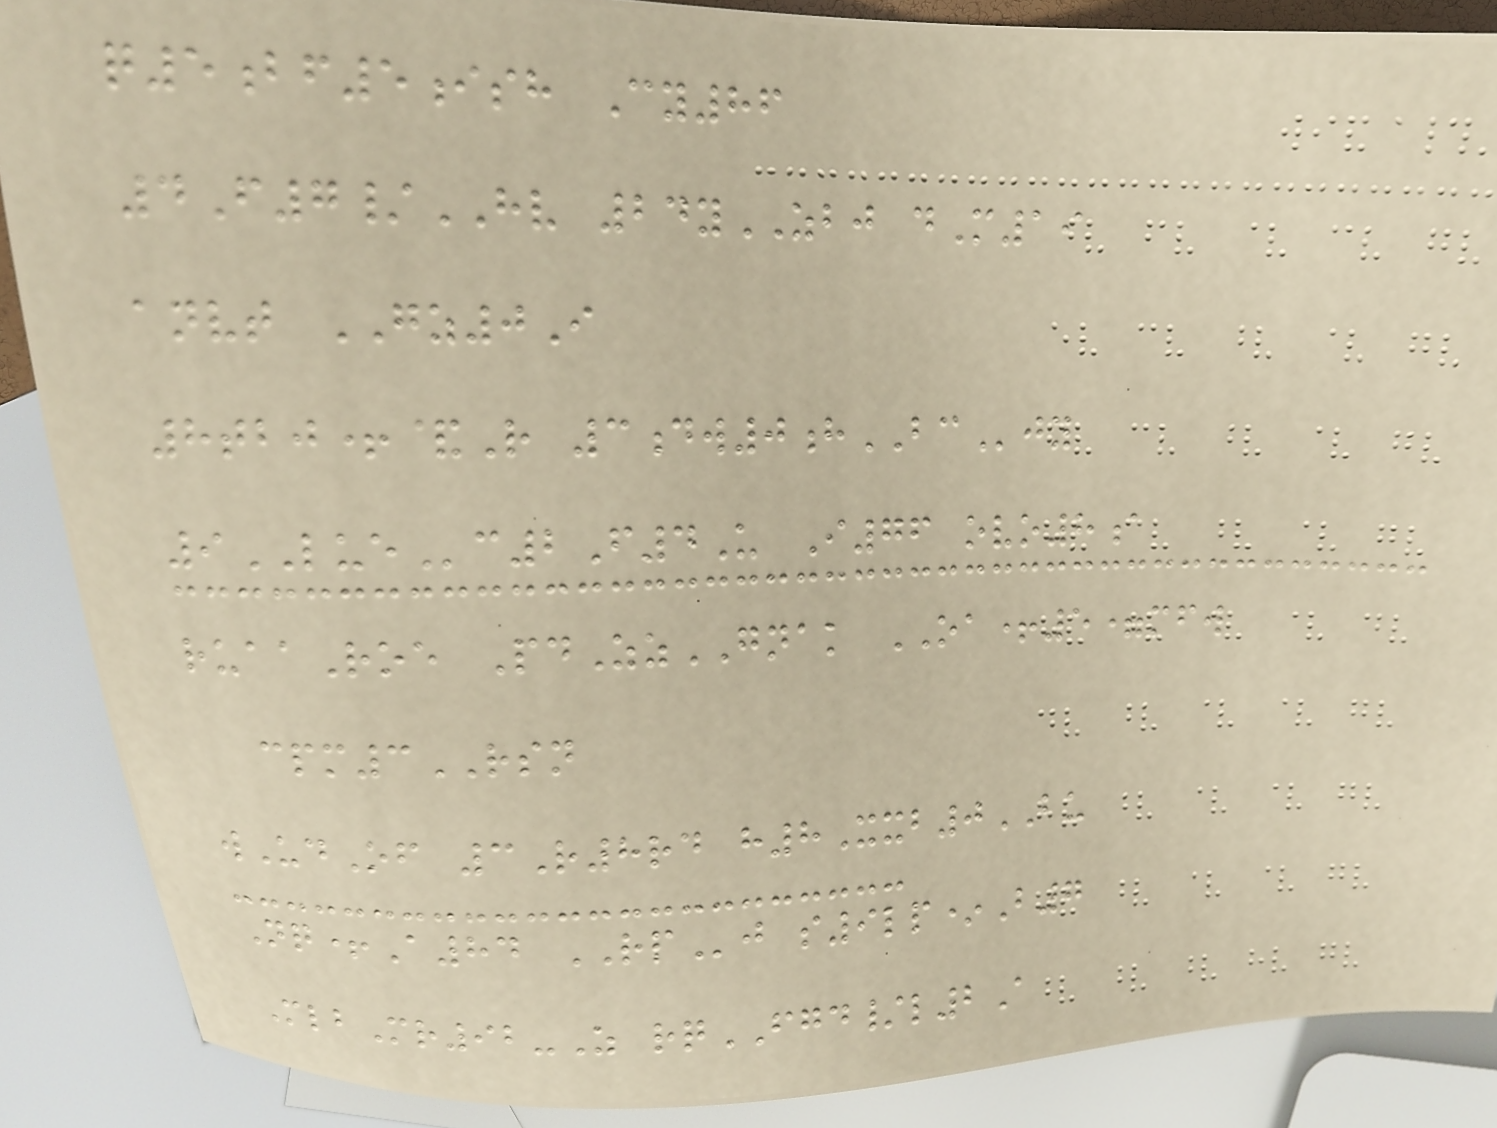q5bf5ish Cy86
4F7/HV 24yZBJ dM19
anvt GZ0I
8tbj+&R 3dw0hBCjy
9LUEc2F4U I76 ovo8a
ruaaRoe PdZzGNAK OA+5=mfw
cpm3RSN
wUdOf 3R8rd h8Xxb0BU
Nq+A84 RPj s9lp*B7
MlbMr92-Z rqFGD/l2A
